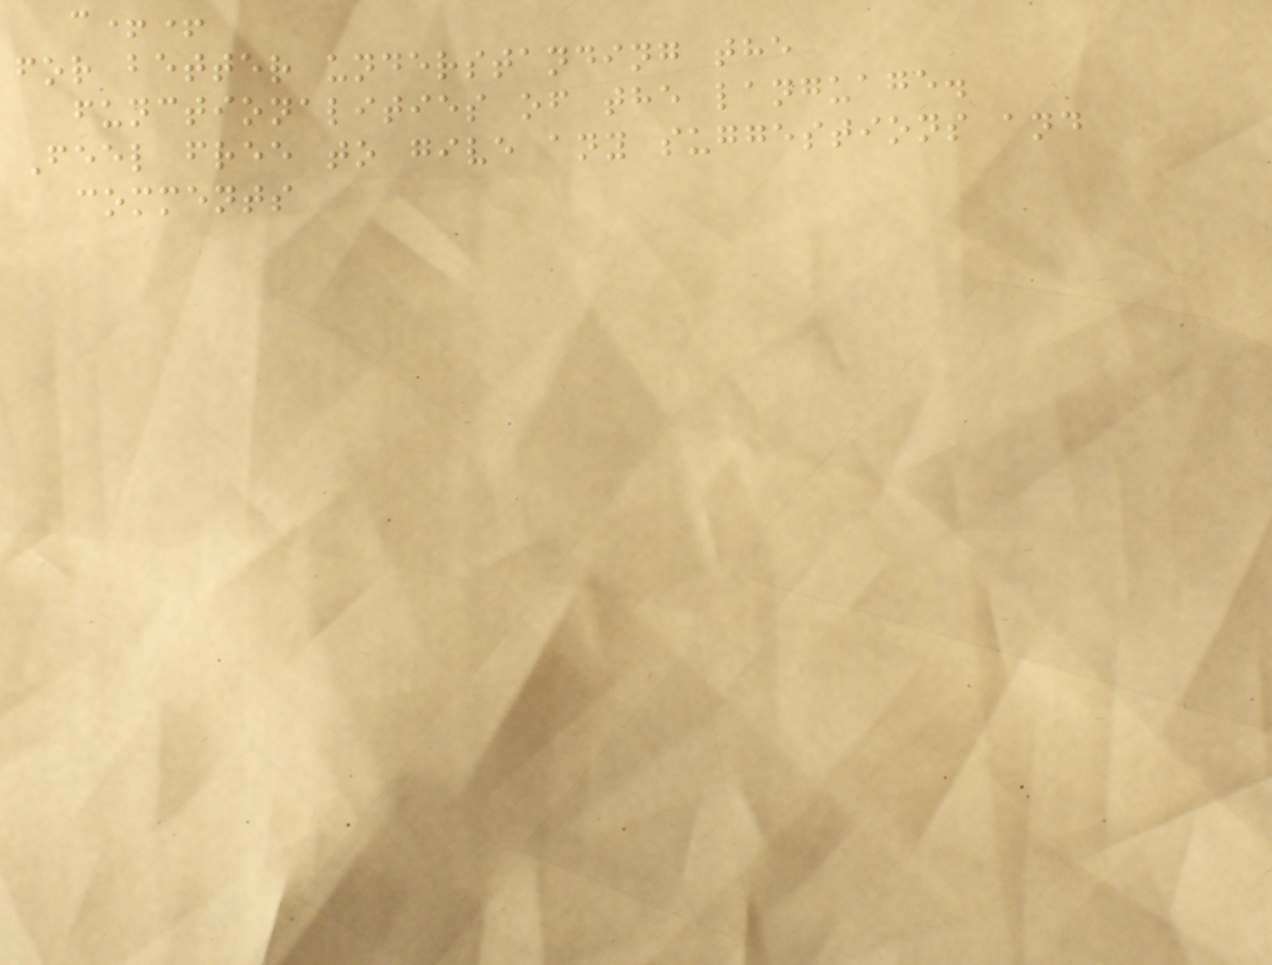c++
for better understanding the
functionalities of the language.
Feel free to give any suggestions and
comments
